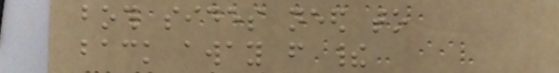both sides need to
back away from their
